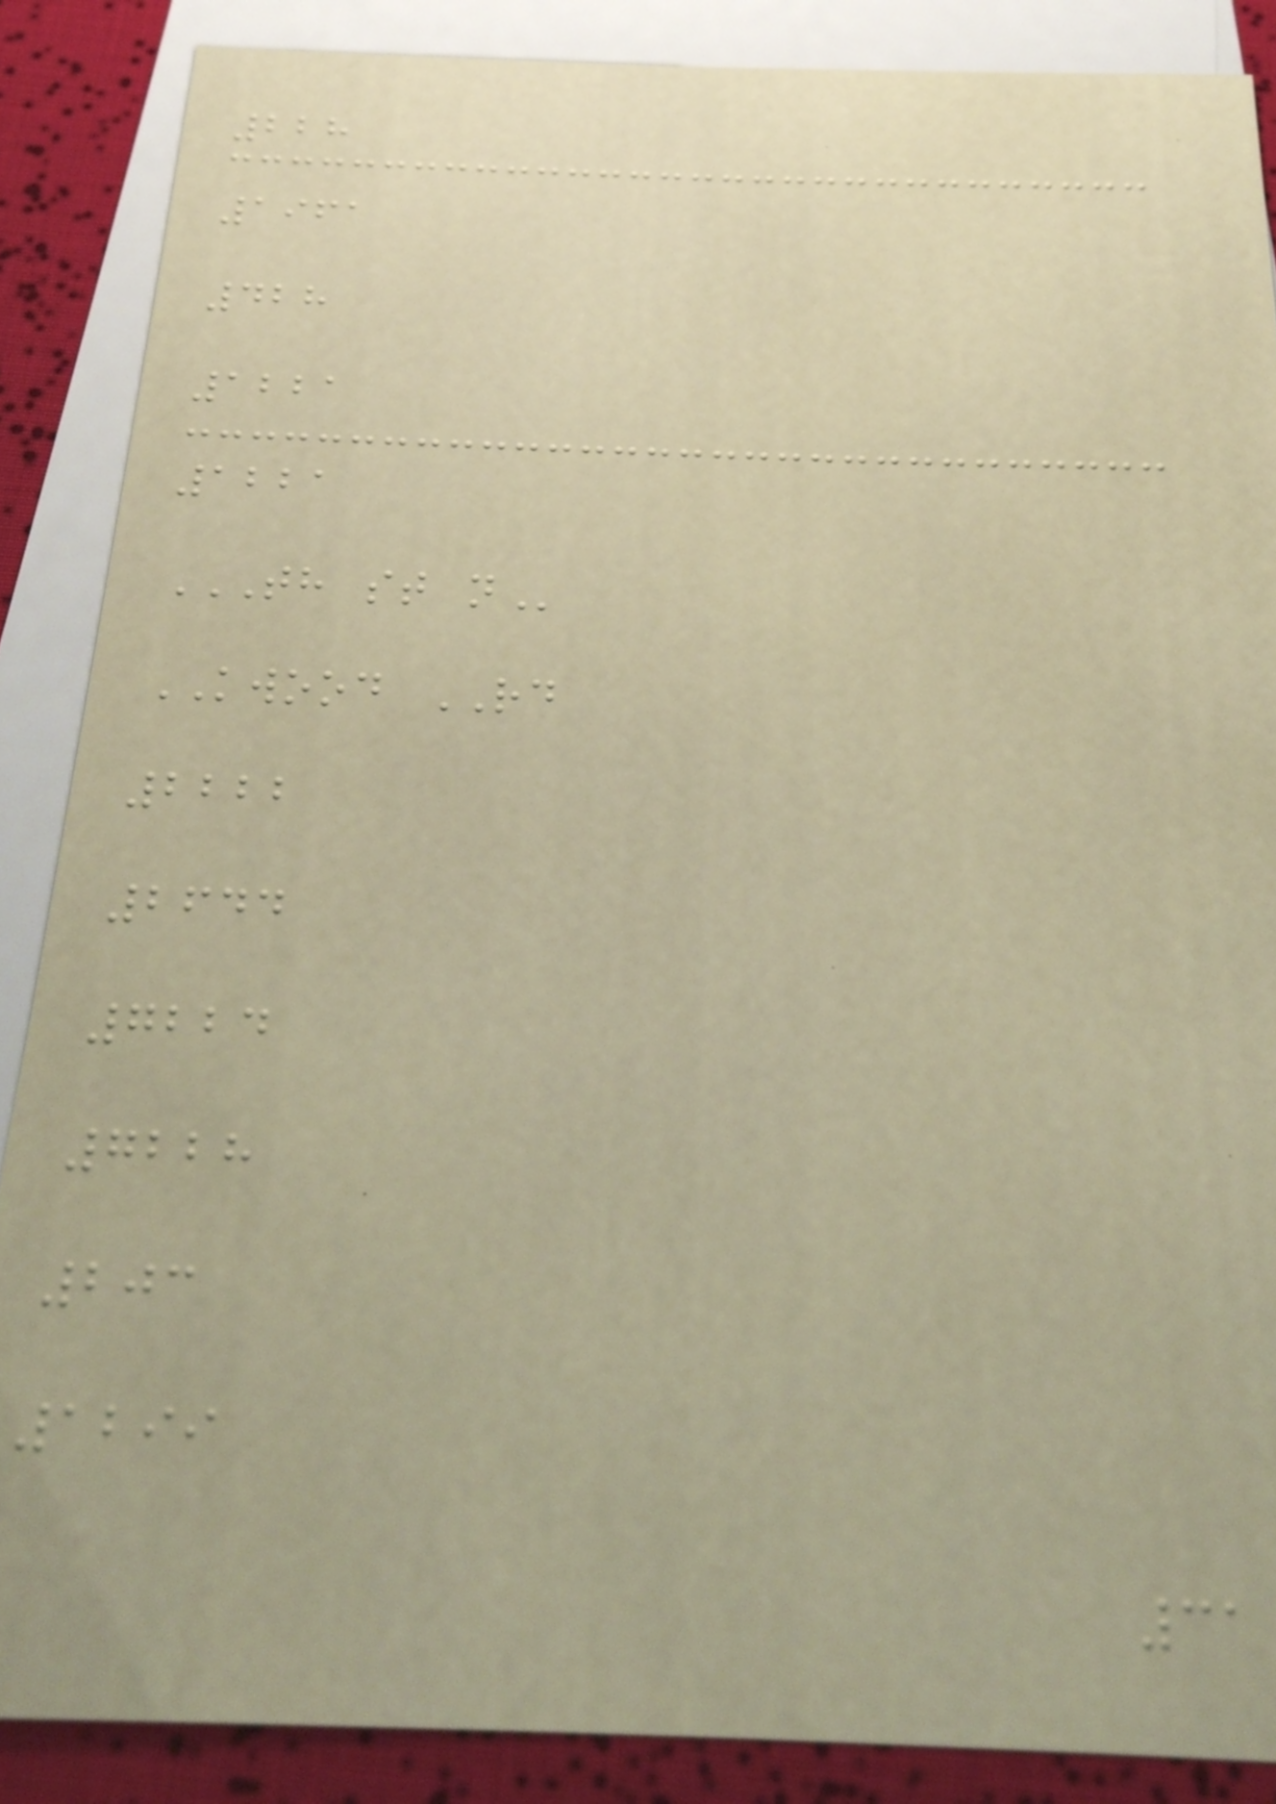228
1961
428
1221
1221
TH ST N
KWOOD RD
2222
2644
7224
7228
203
1299
31
